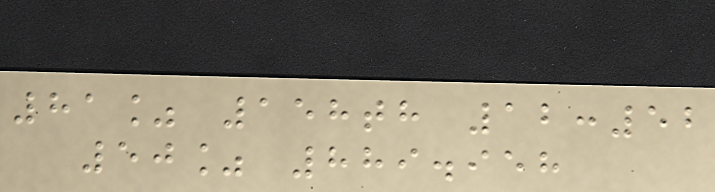81% 158th 12:52
50% 889.958
